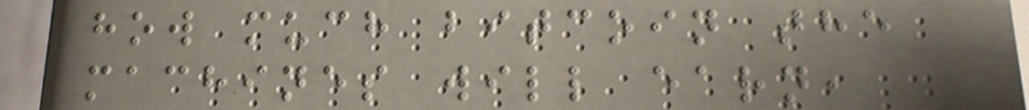how much bitcoin the
machines will earn,
